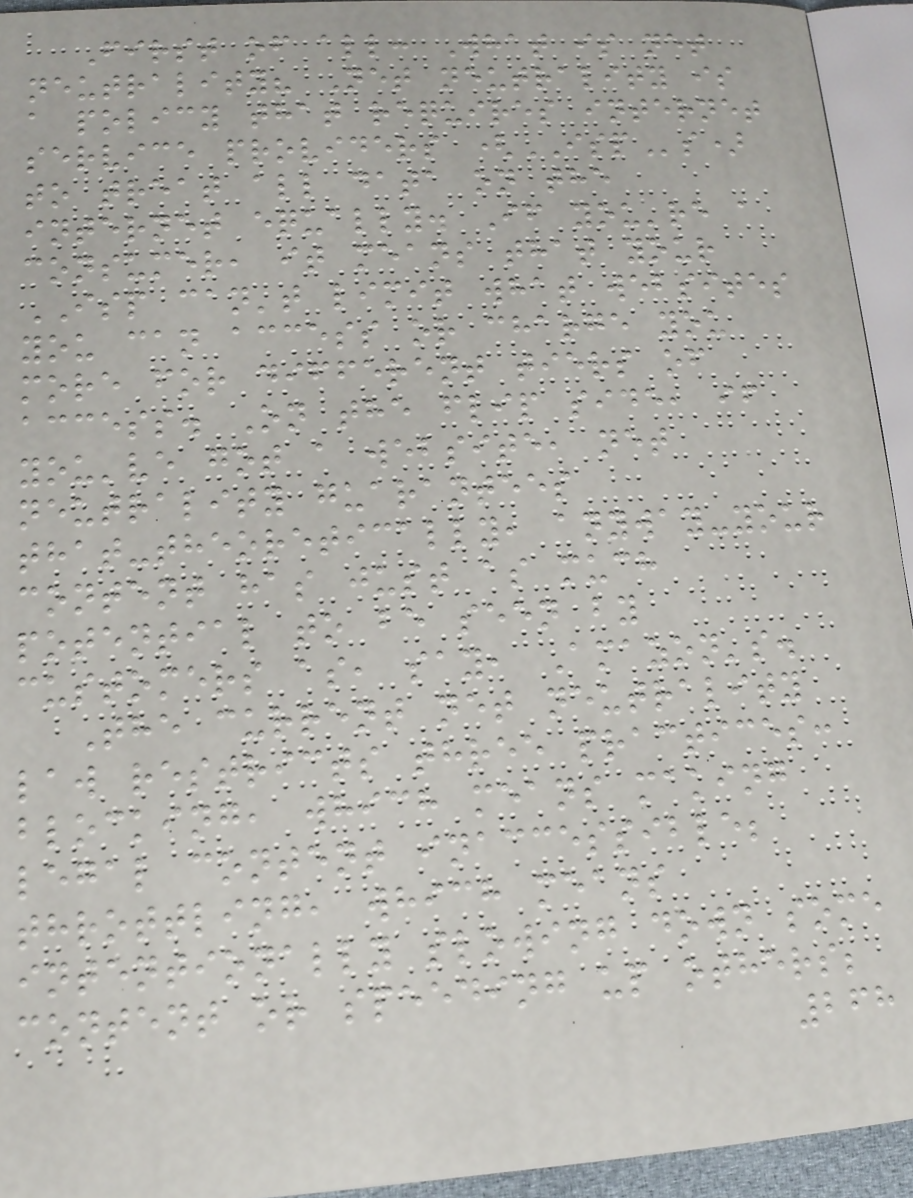First of all: What is net
neutrality? Net neutrality is
a policy that requires internet
service providers (ISPs)
to treat all data on the
internet equally. If you're a
consumer, it means that your
ISP can't limit what websites
you can access or charge you
more for different tiers of
access. On the flip side, if
you've got a website, net
neutrality guarantees
that-theoretically, anyway-your
content has just as much
potential to be seen by
customers as, say, Amazon's.
The current net neutrality
law restricts three practices:
blocking, which means making
legal content inaccessible;
throttling, which means
intentionally slowing down some
content or speeding up others;
268
